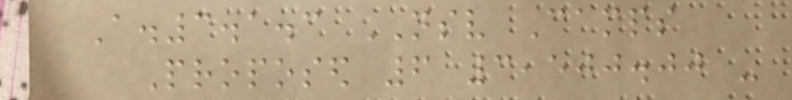A.3.1.3 NSV Camps
Proposed 6 3,500.00 -
